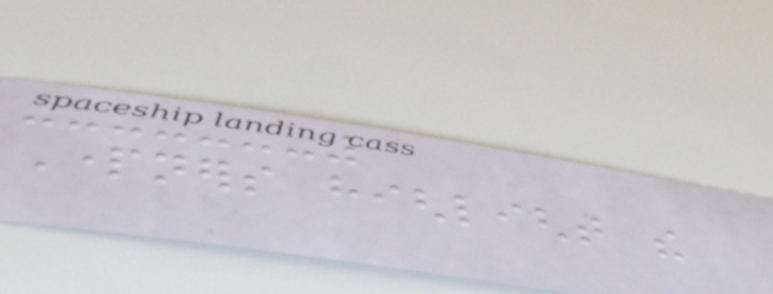Partners highlight the
